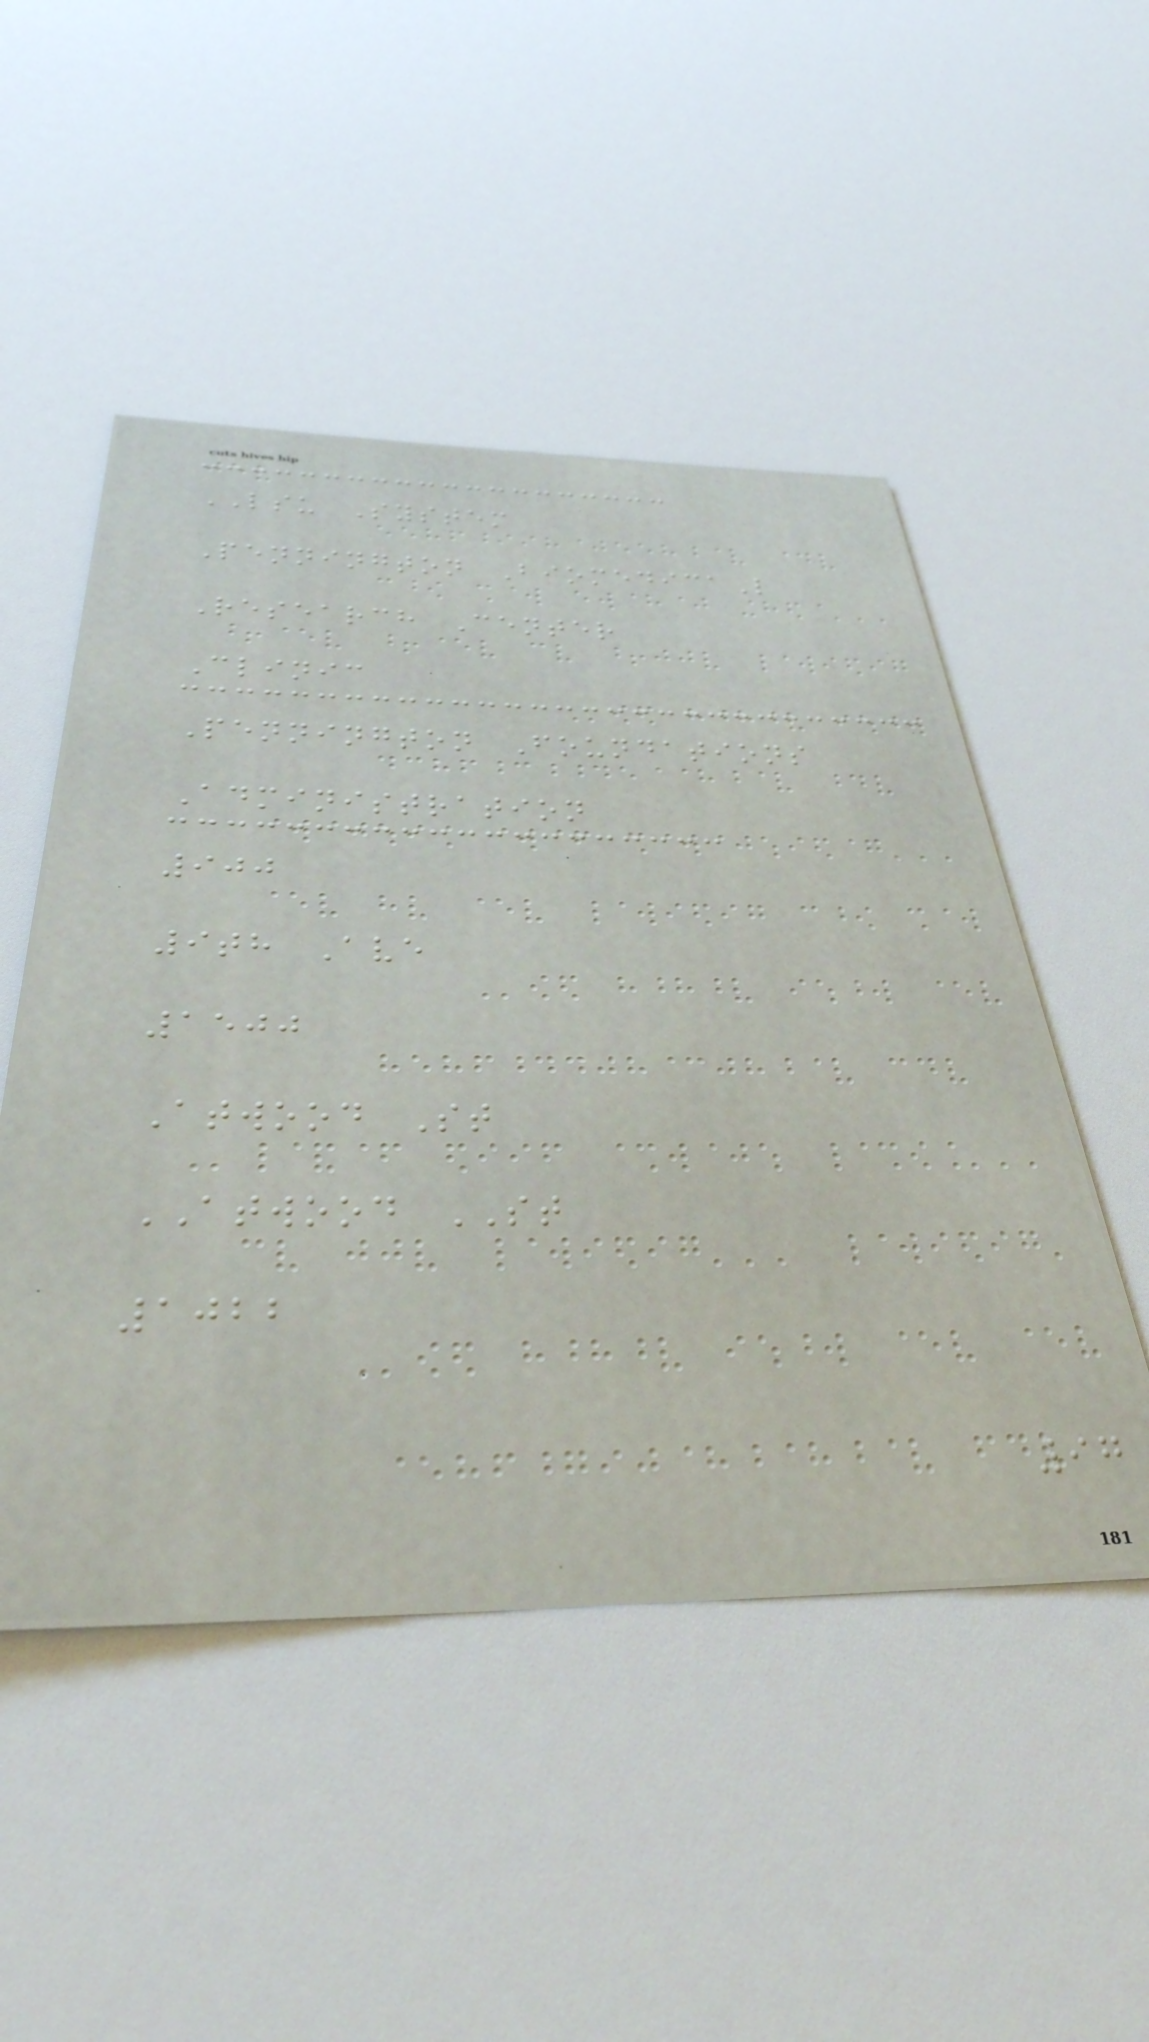LSU System
Pennington BiomedicaL
Research Center
Clinic
Pennington Foundations
Administration
900
9th Ave
1500
Atwood St
ATWOOD ST
1022
97
